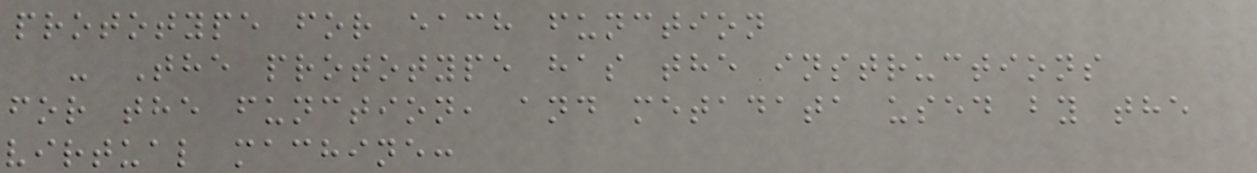prototype for each function
- The prototype has the instructions
for the function, and metadata used by the
virtual machine:
